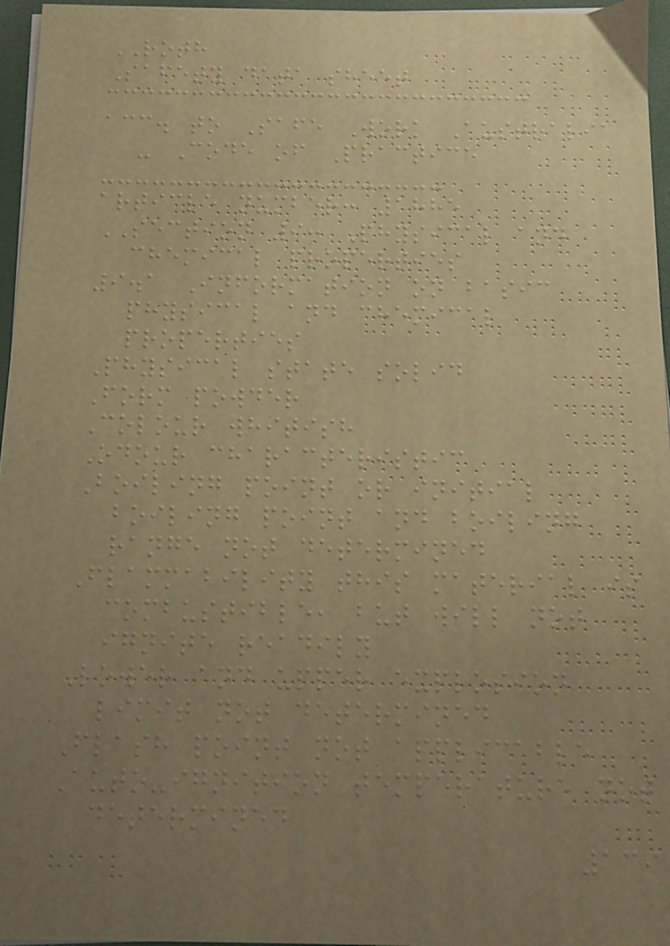ROTH
Safety data sheet
acc. to Safe Work Australia
- Code of Practice
article number: 1885
SECTION 9: Physical and
chemical properties
9.1 Information on basic
physical and chemical
properties
Physical state solid
Form powder
Colour whitish
Odour characteristic
Boiling point or initial
boiling point and boiling
range not determined
Flammability this material is
combustible, but will not
ignite readily
Lower and upper explosion
limit not determined
Flash point not applicable
Auto-ignition temperature not
determined
139
